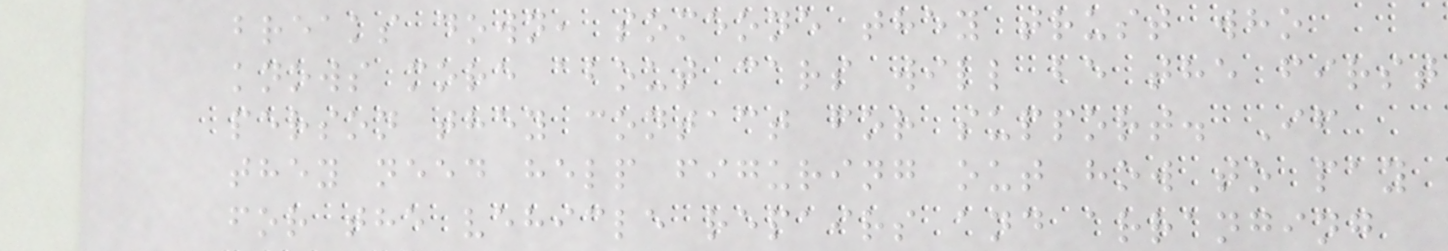breaks down, someone they trust who
knows more about cars will be the first
person they contact for support. If
they need help figuring out how to pay
for the vehicle repairs and arranging
